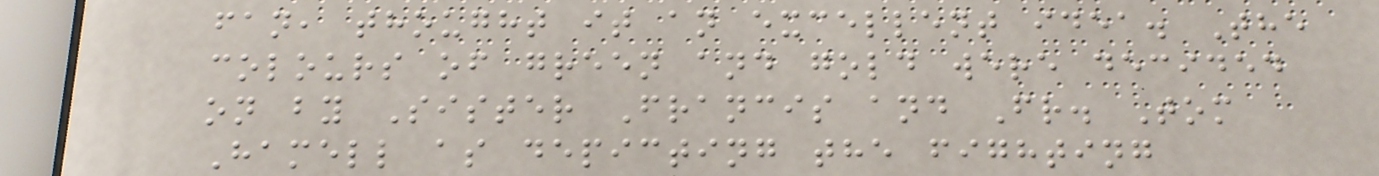fan, thought it an excellent idea. The
colours of green and gold were decided
on by Sister Francis and Fr. Tom
Hamell as depicting the fighting
